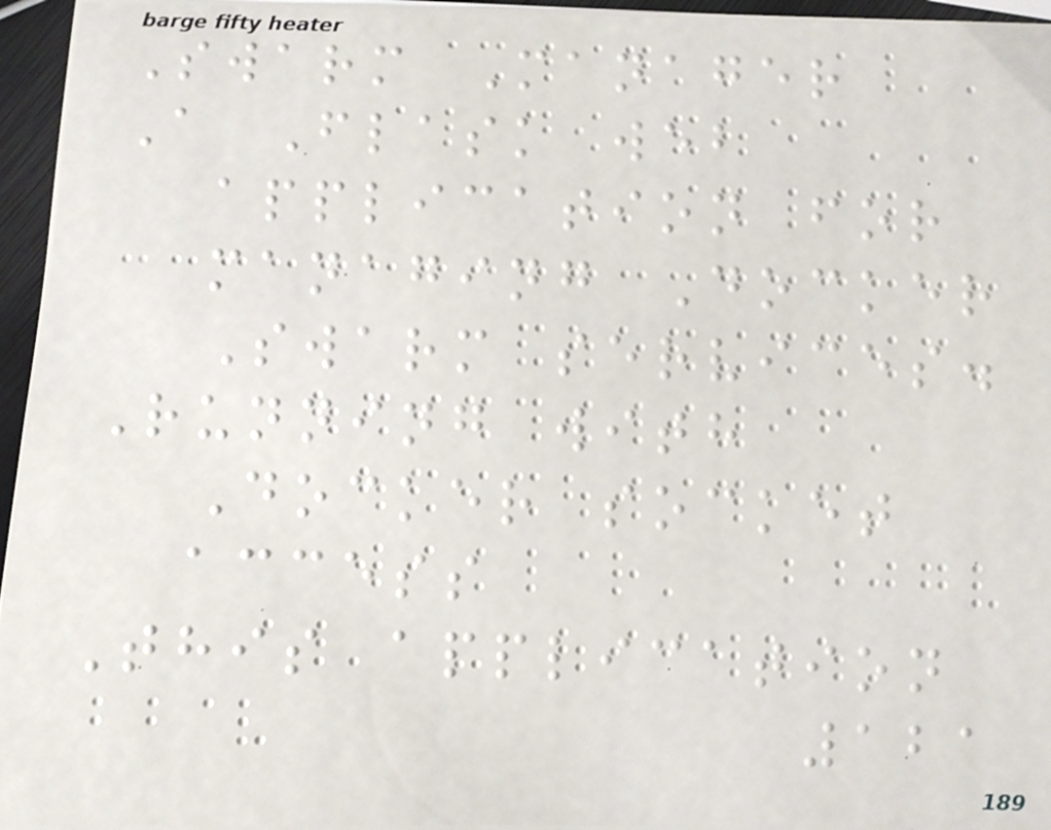Swarm Manager
A Flask web
application for
managing Docker
Swarm services.
Running with
Docker socket
access
This application
121
